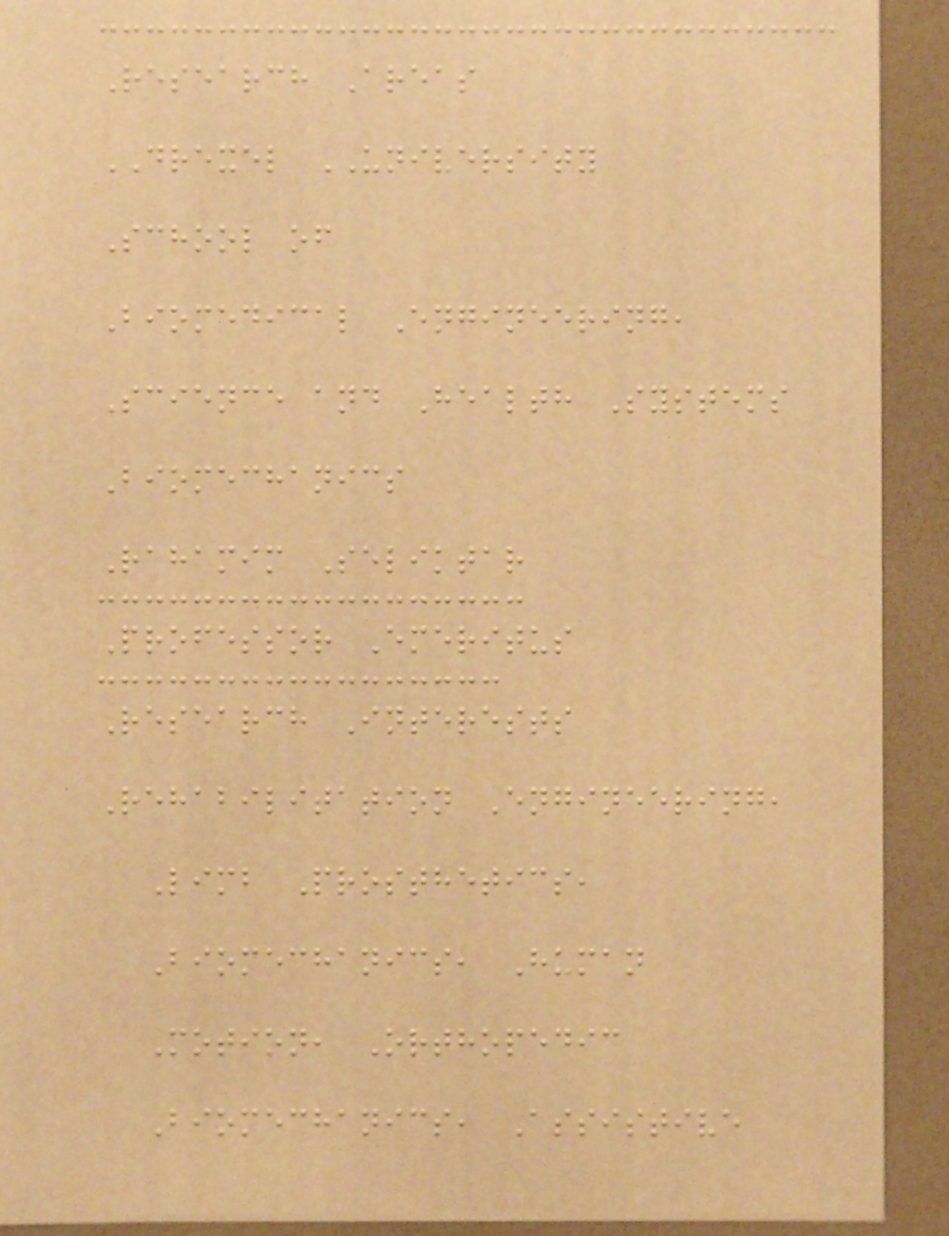Research Areas
DREXEL UNIVERSITY
School of
Biomedical Engineering,
Science and Health Systems
Biomechanics
Rahamim Seliktar
Professor Emeritus
Research Interests
Rehabilitation Engineering,
Limb Prosthetics,
Biomechanics, Human
Motion, Orthopedic
Biomechanics, Assistive
